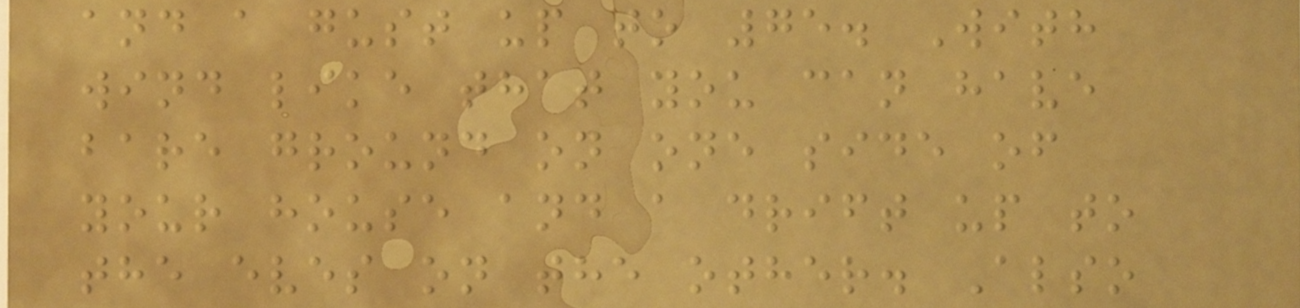and a gust up to 75. With
wind like that you can have
bare ground on one side of
your house and a drift up to
the eves on the other. Also
